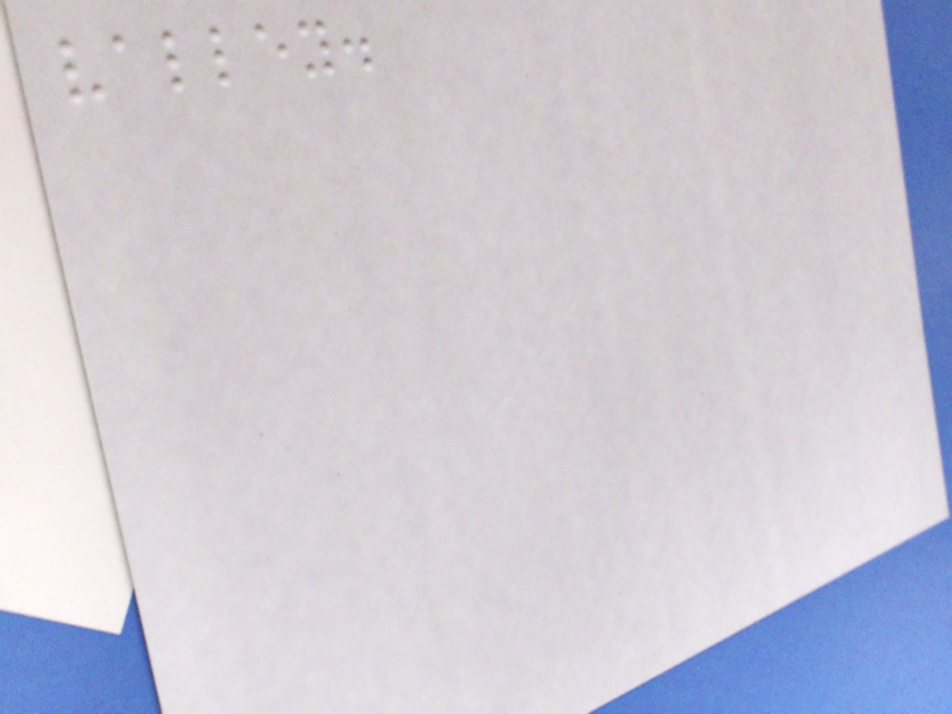valley.
